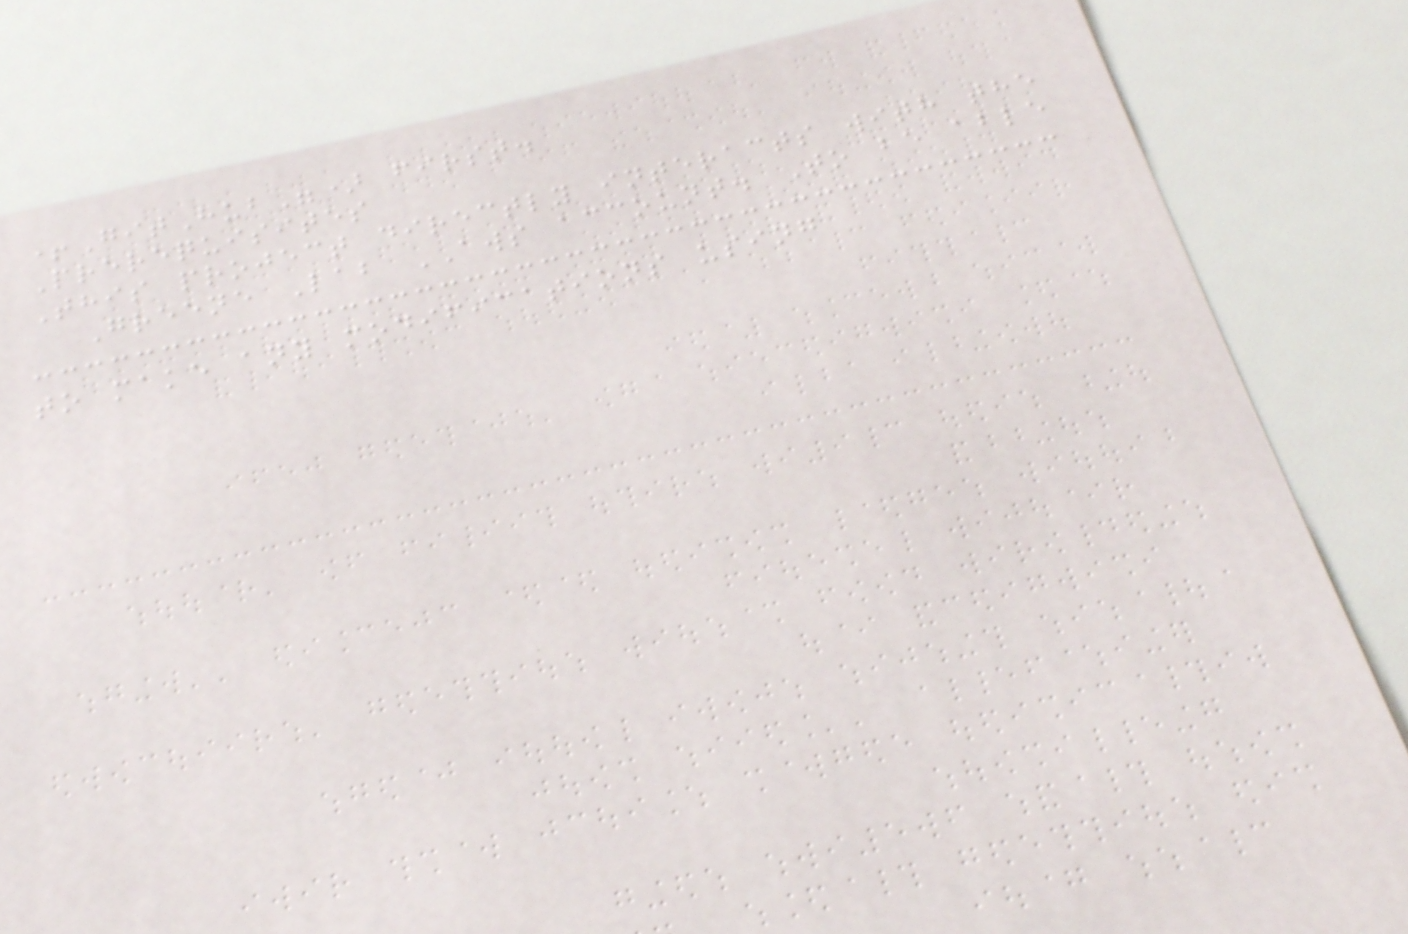+GitHub") first.
Prerequisites
This project directly interacts with the
Greene Lab AWS account. To be able
to make any modifications using
